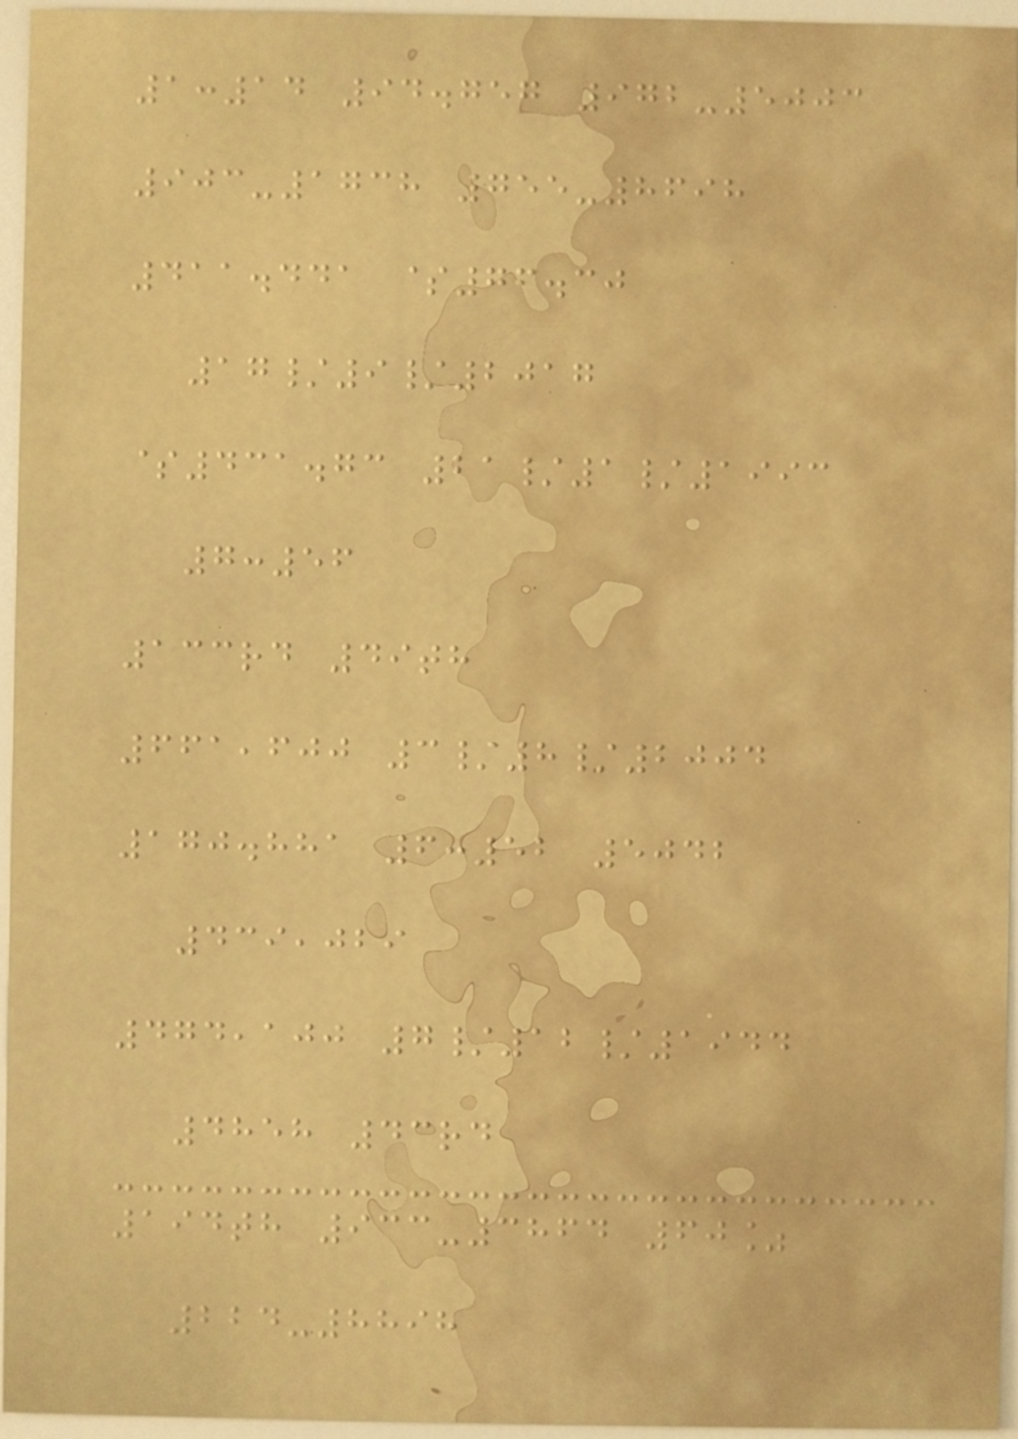1:14 94.757 972-5003
903-1738 755-8698
411.441 $76.30
17/9/2017
$431.73 21/1/1993
7:56
133rd 49th
661,600 3/8/2004
170.881 6:52 5042
439,029
474,100 7/12/1944
4858 43rd
194th 933-3864 60%
224-8898
